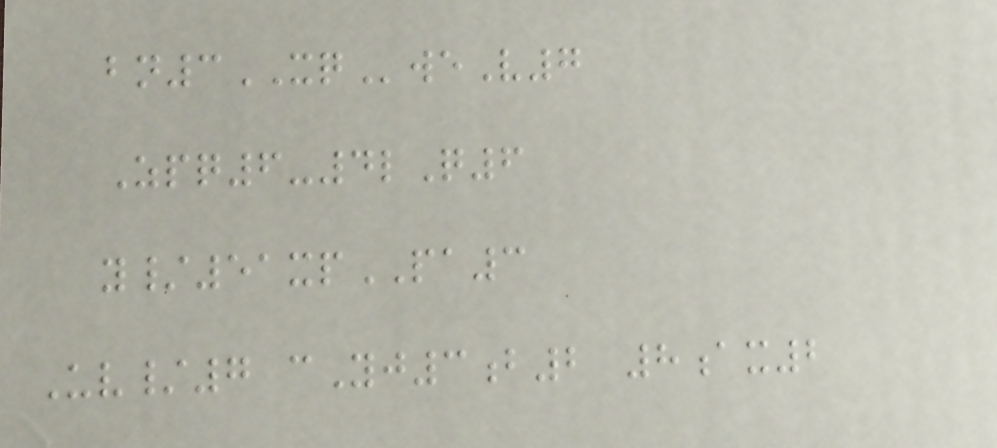bn3XQweV7
Zpq6-4lQ6
y/51xpPA3
Uv/7 cYj3b2 8ax2
